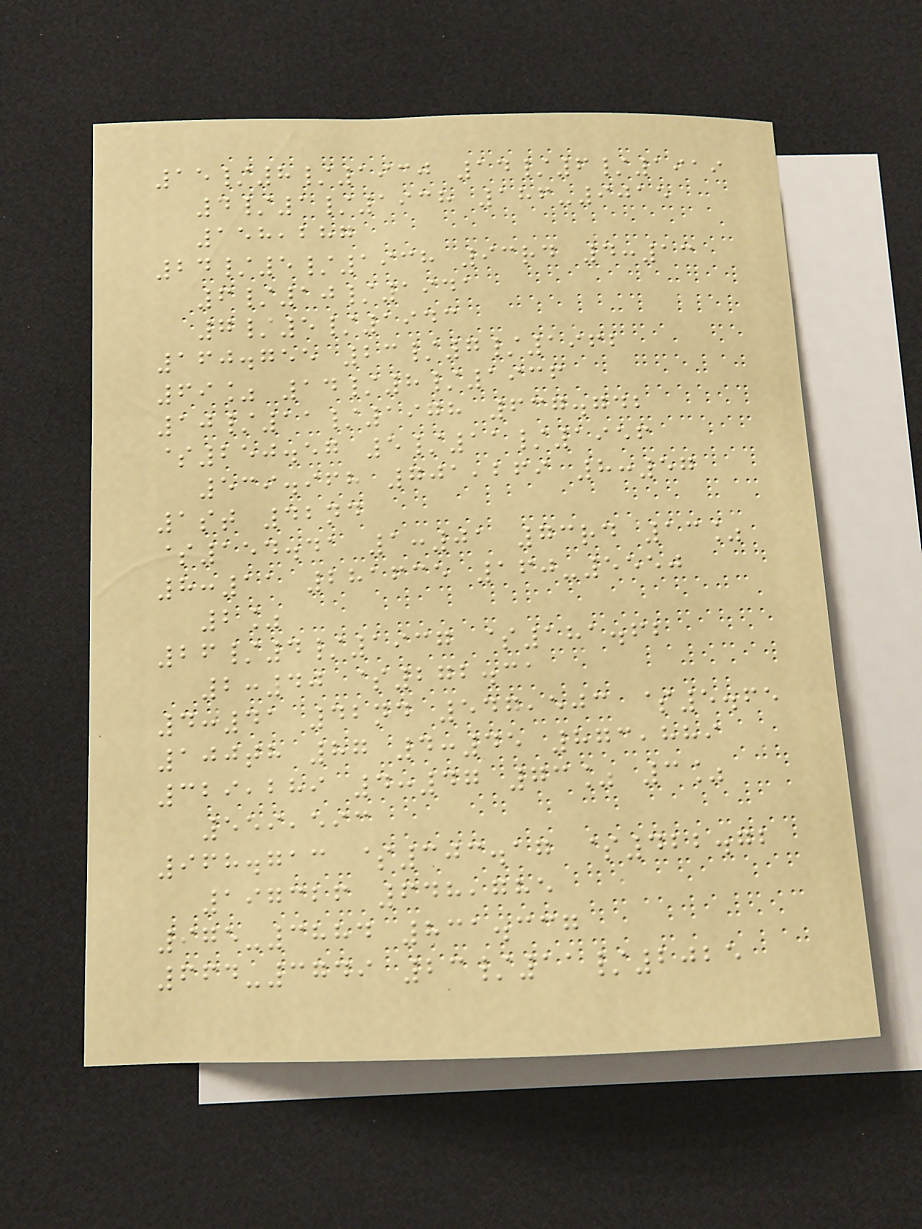15/8/1930 14/6/1919
4/1/1938 186-9015
158,287
24/5/1938 93rd 4:13
6/10/1941
7/5/1943
160.755 23/7/1962
69% 14/8/1936
10/11/1978 637.742
$250.57 5/11/1956
539.968 701,269 8:57
1st 42nd
$154.41 1:01 73rd 13%
8:11 281635 160-5550
2%
26/4/1937 $181.62
2:40 $272.31
4:41 42nd 547,503 $5.65
100th 87 4:45 873,889
329,289 4:47 73% 3%
559,593
968.713 $303.17 $422.72
197326 648,785
975-3884 831.337
664-3749 23/11/2025
